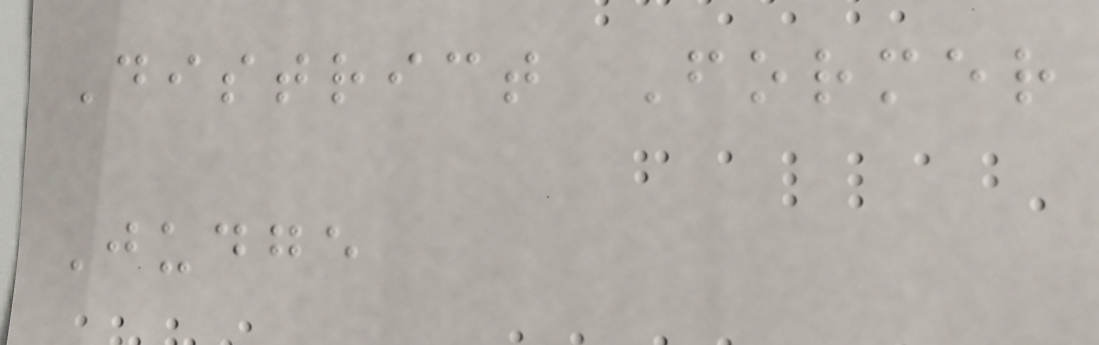District Former
Judge
